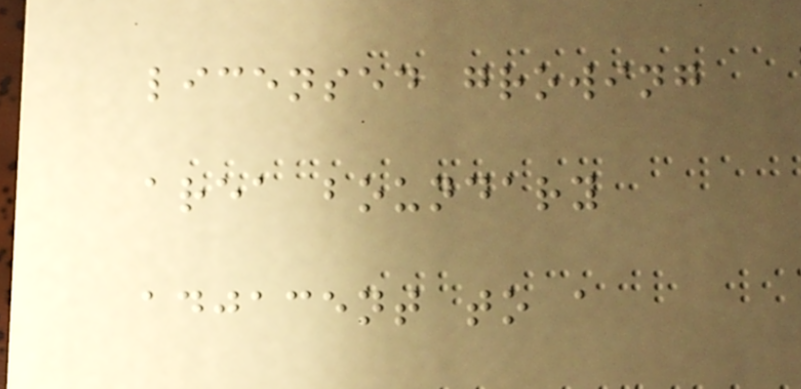licensed growing
area boundary
adjacent to a
